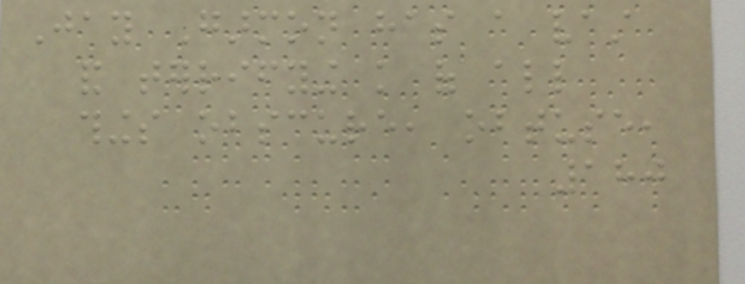Jay Garmon has a vast
and terrifying knowledge of all
things obscure, obtuse,
180
